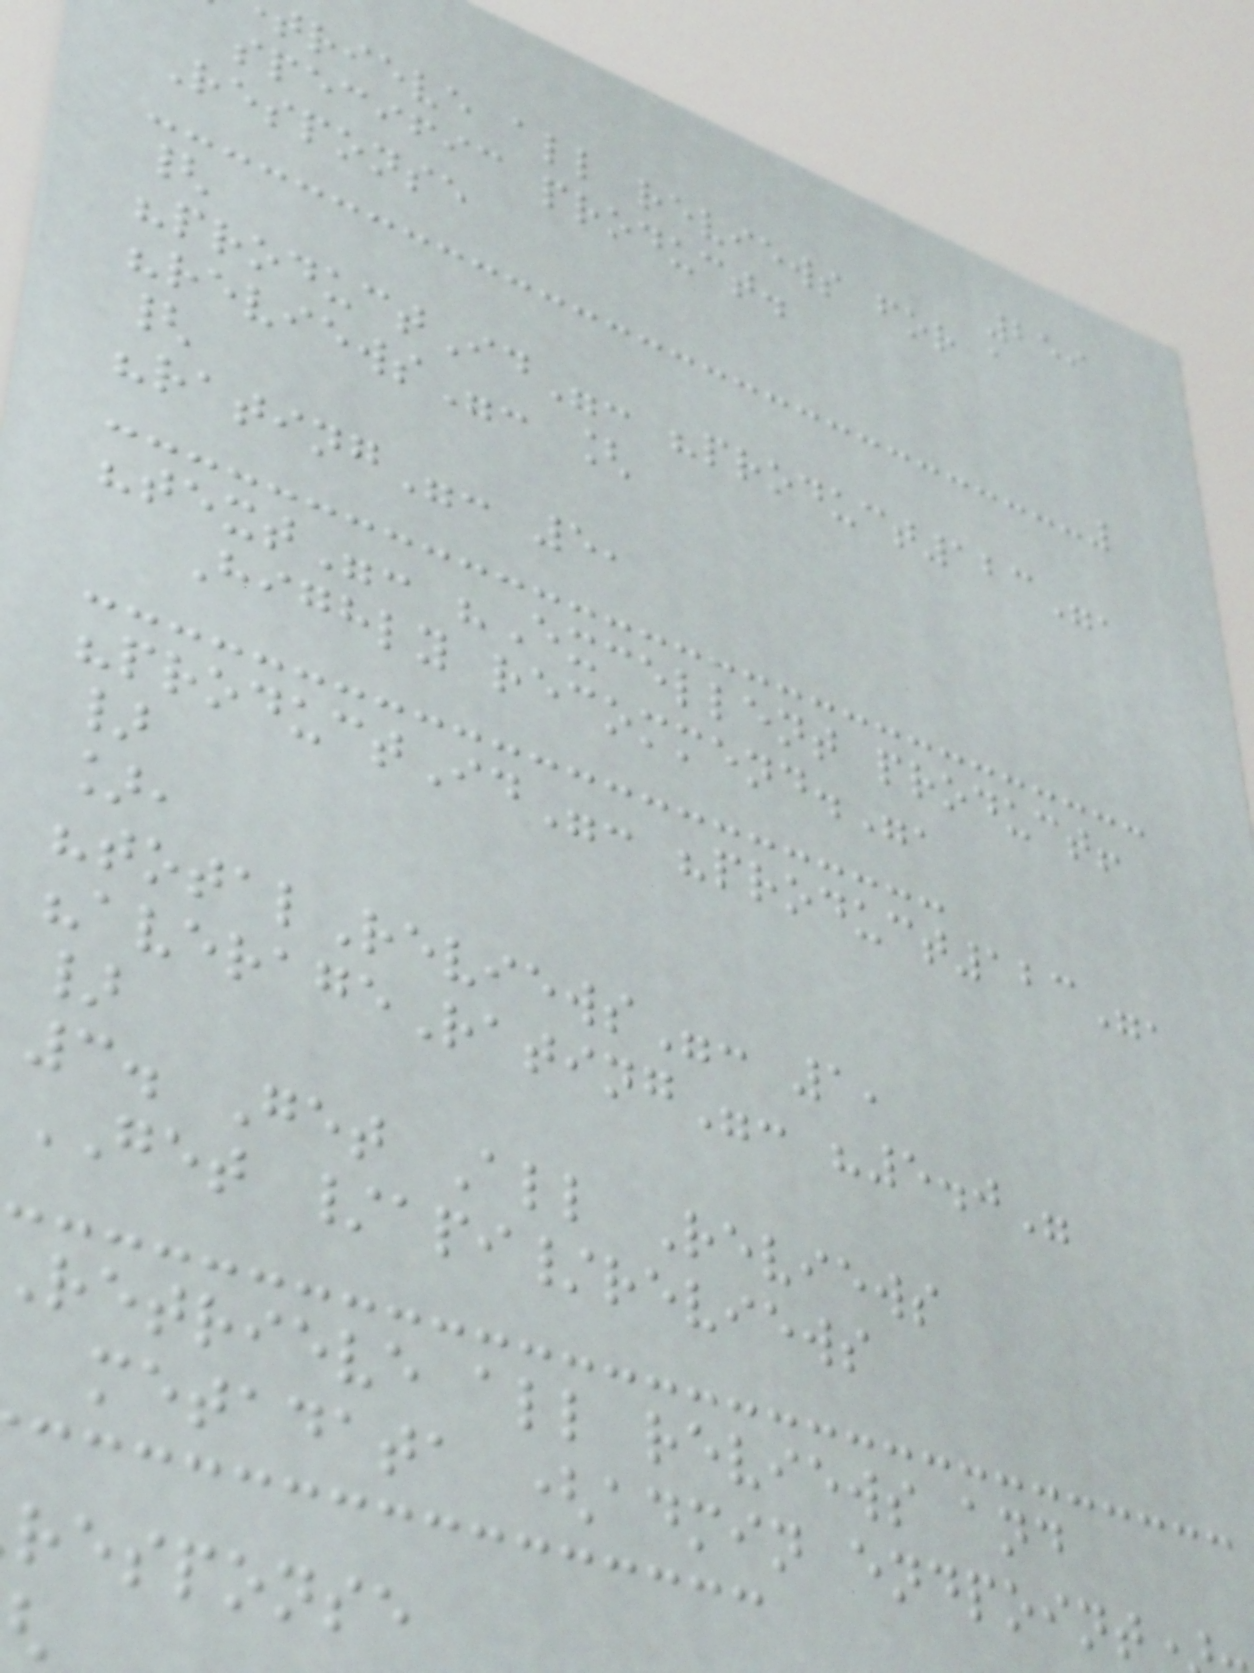259
trieve all reviews for a
specific product.
Response
{
"productId": "product123",
"reviews": [
{
"rating": 5,
"text": "Excellent product!
Highly recommend.",
"productId": "product123",
}
],
"totalReviews": 1,
"averageRating": "5.0"
}
3. Get All Reviews
GET /api/reviews
retrieve all reviews and
metadata (admin endpoint
response
